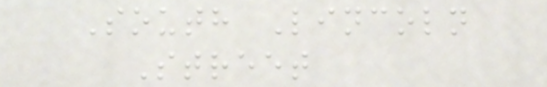South Lincoln
Street
